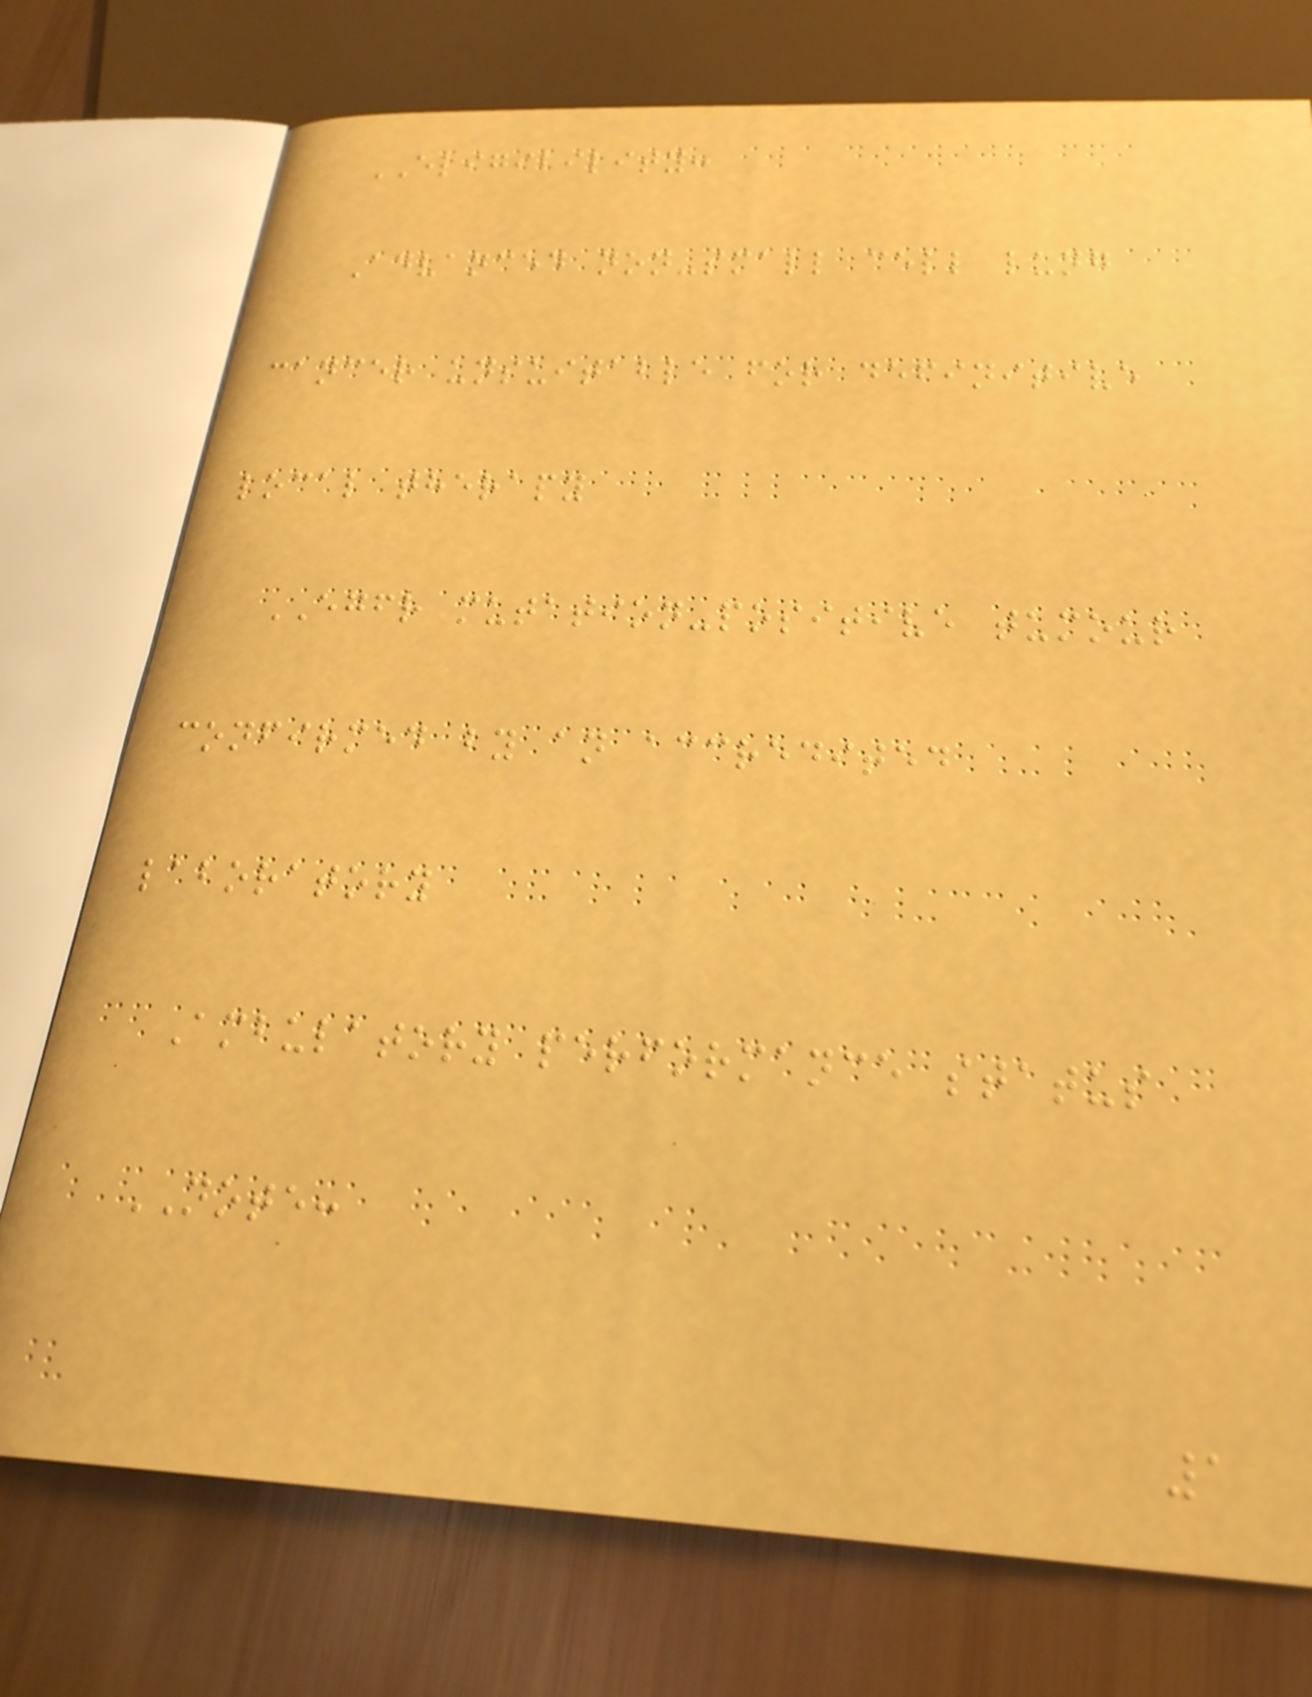ELIGIBILITY:
Advanced non-small cell lung
cancer unsuitable for definitive
local therapy
EGFR mutation-positive tumour
confirmed by an accredited
laboratory
Ambulatory performance status
NOTE:
1
